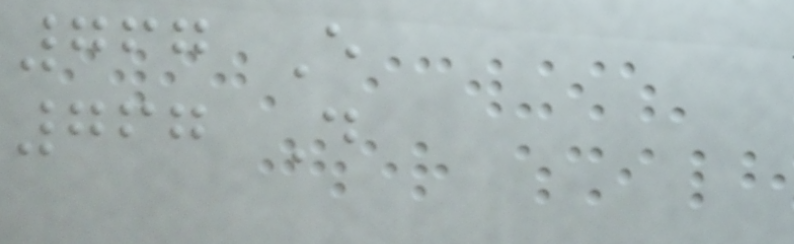767 E
767 D
